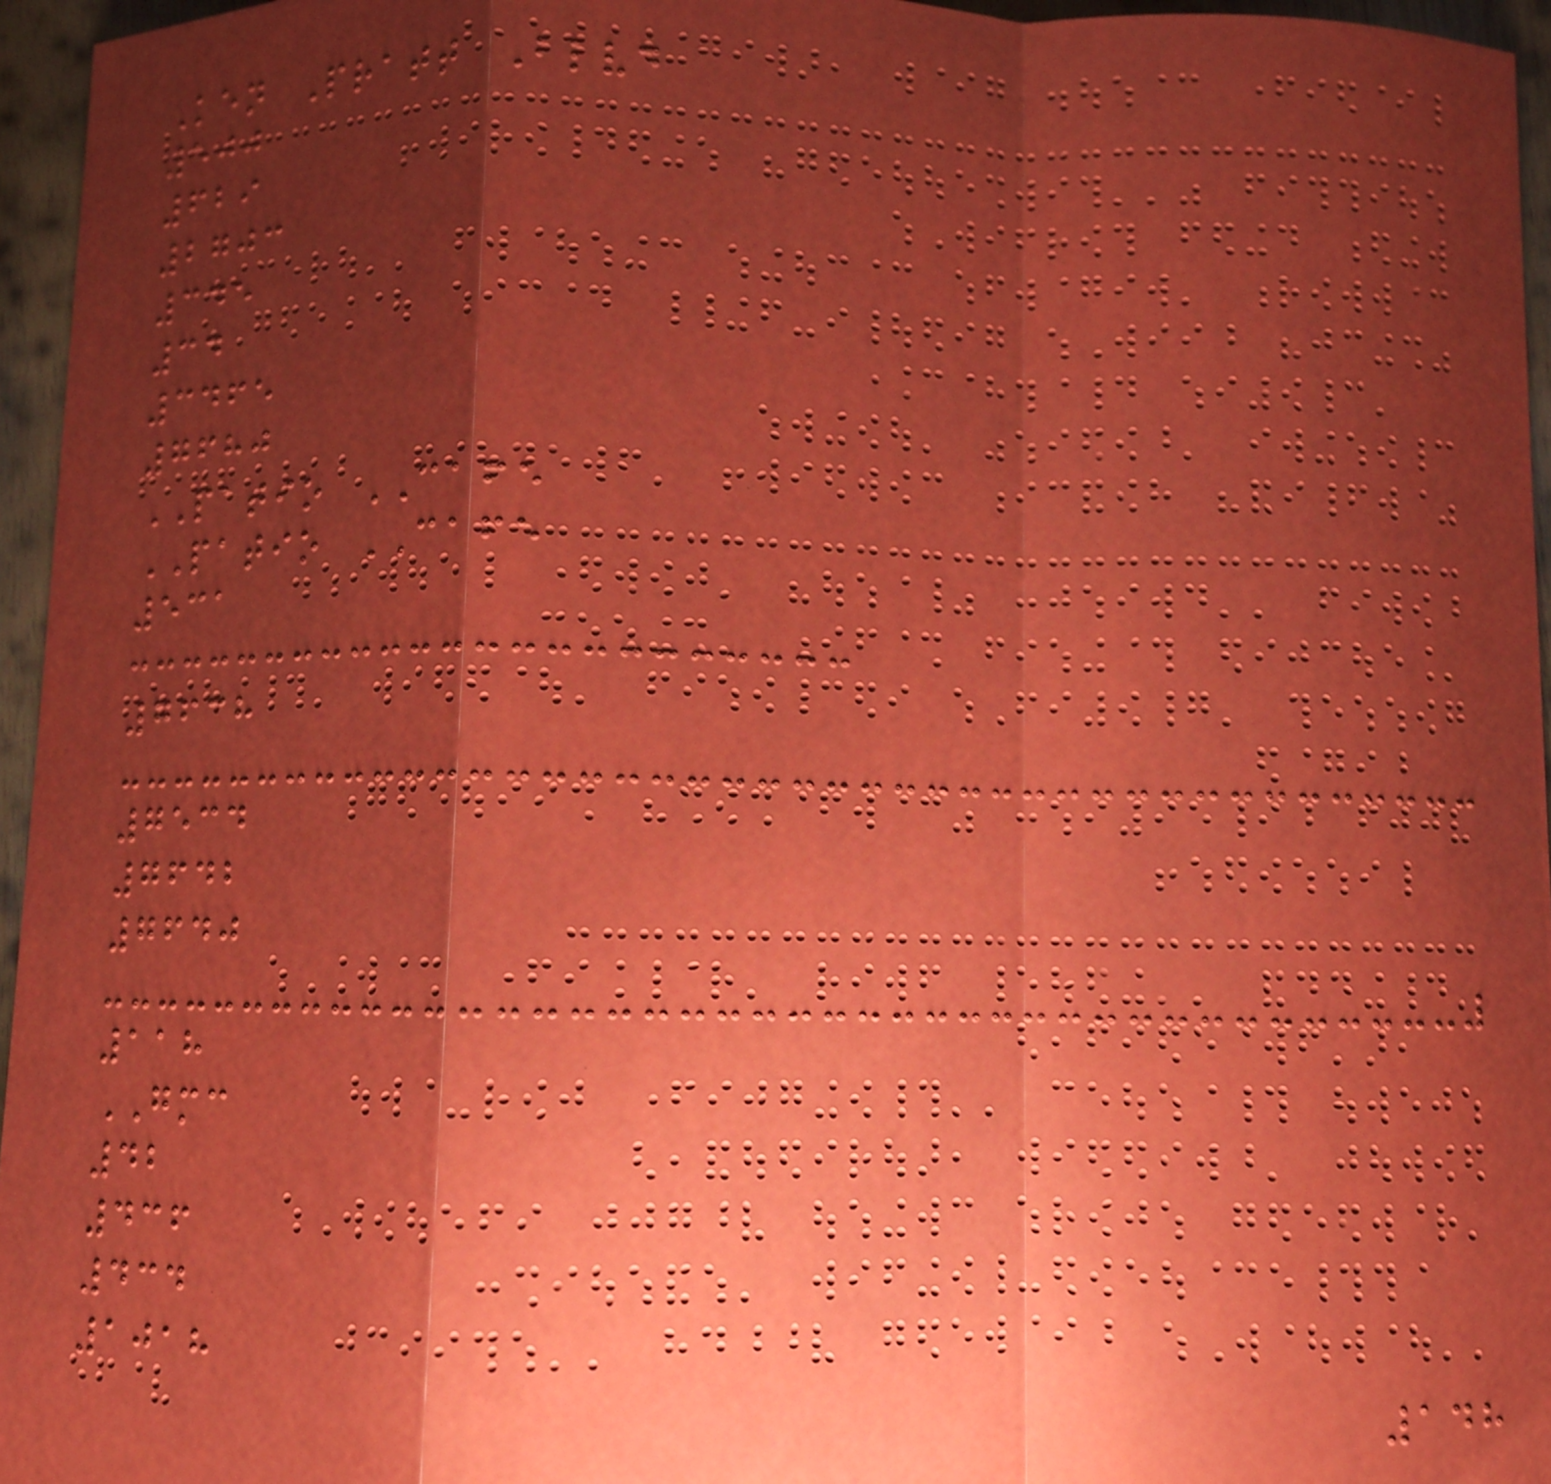Ken Pratt Blvd
500
629
2703
345
34
3465
7680
PATIO CAFE
PATIO CAFE
531
7638
7534
7642
7640
118
GMC
42
436
434
1018
148
